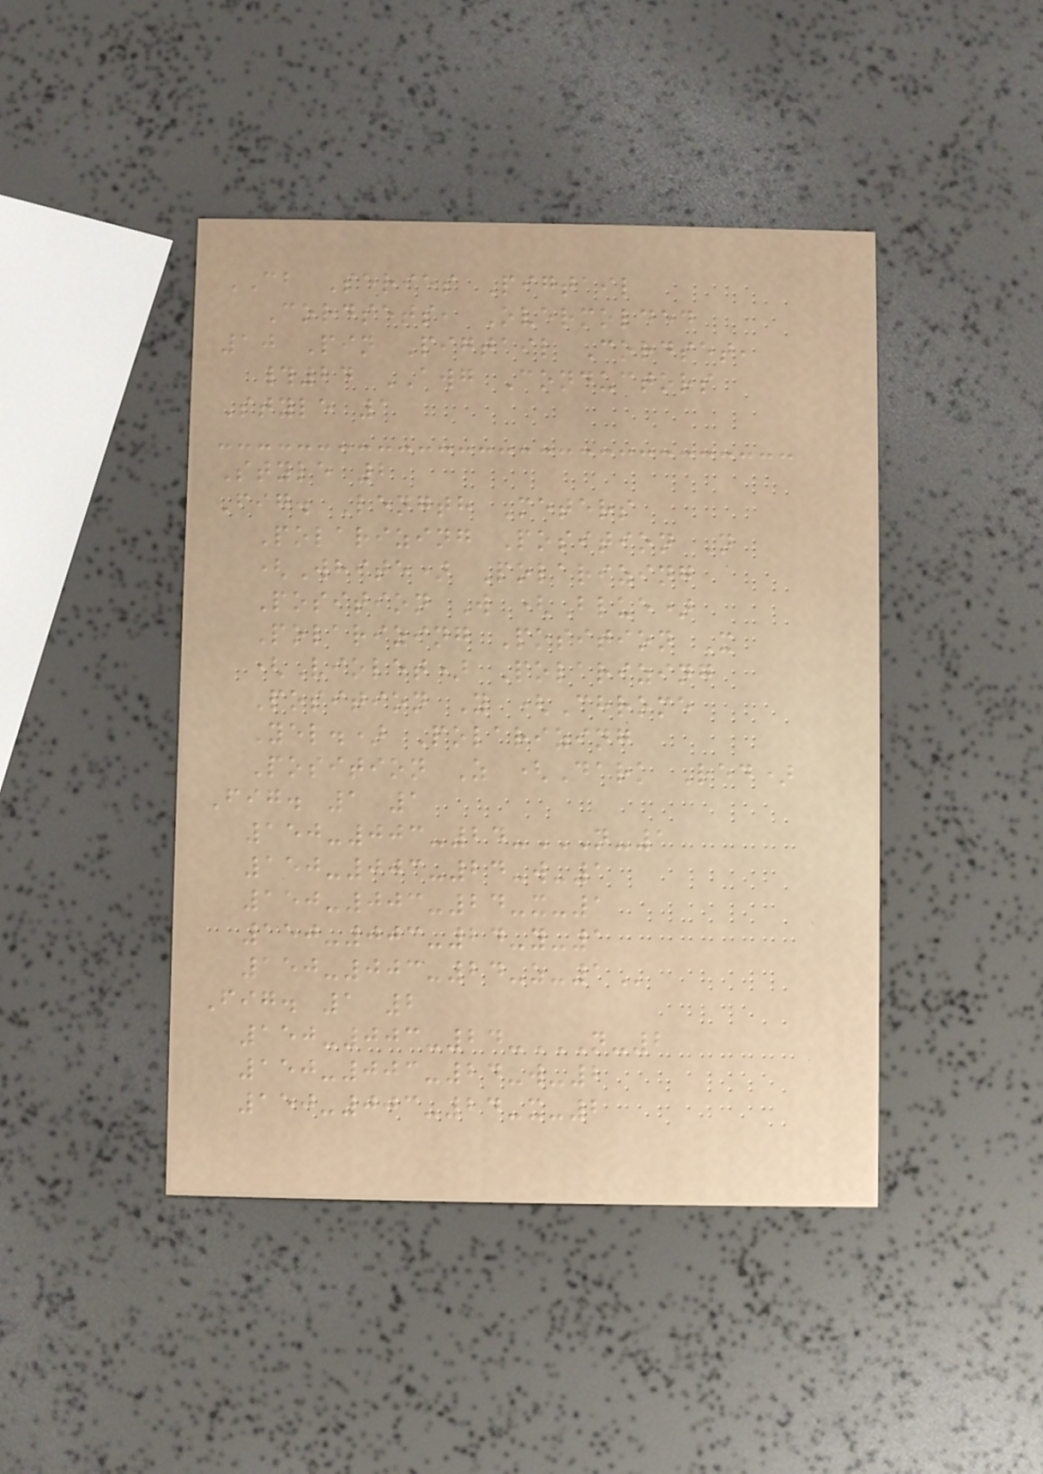CB Series Pigtail
Cordsets, Overmolded
10 Pin Pigtail Cordset,
#24 AWG Conductors
Style 1
Style 2
Fig. Length Meters
Polarizing Position N
(White) Polarizing
Position W (Blue)
Polarizing Position X
(Violet) Polarizing
Position Y (Chrome
Yel.) Polarizing
Position Z (Dark Red)
Fig. 1 1
150-003-24-N-1
150-003-24-W-1
150-003-24-X-1
150-003-24-Y-1
150-003-24-Z-1
Fig. 1 2
150-003-24-N-2
150-003-24-W-2
150-003-24-X-2
